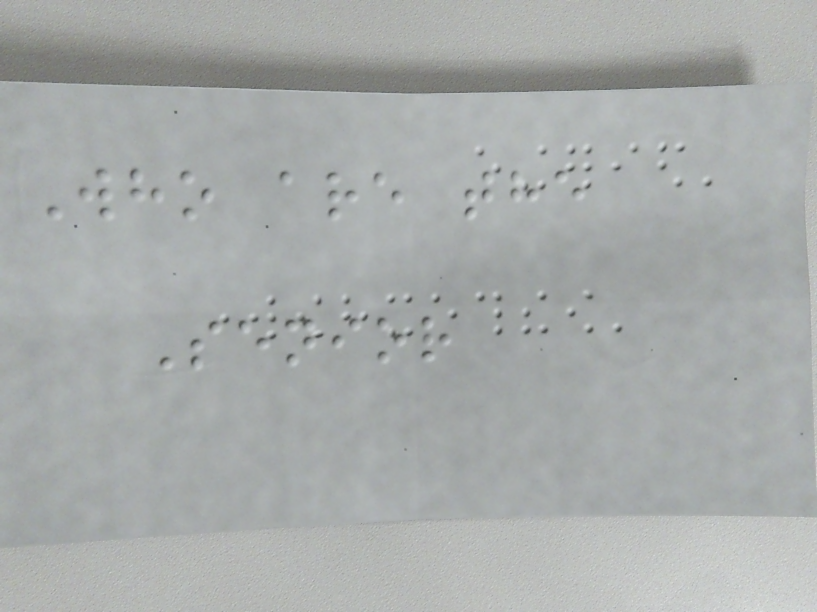Who are the
Senior
